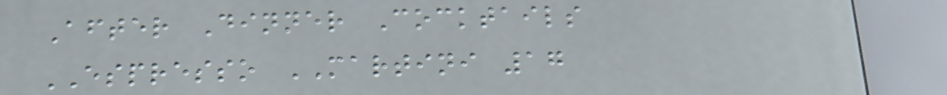After Dinner Cocktails
ESPRESSO MARTINI 17
